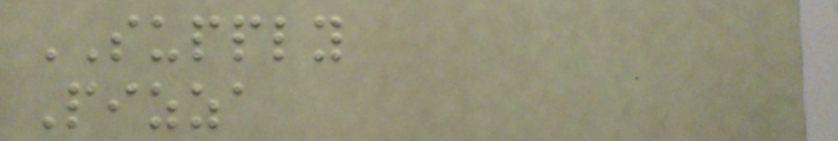SUPPLY
Pizza
